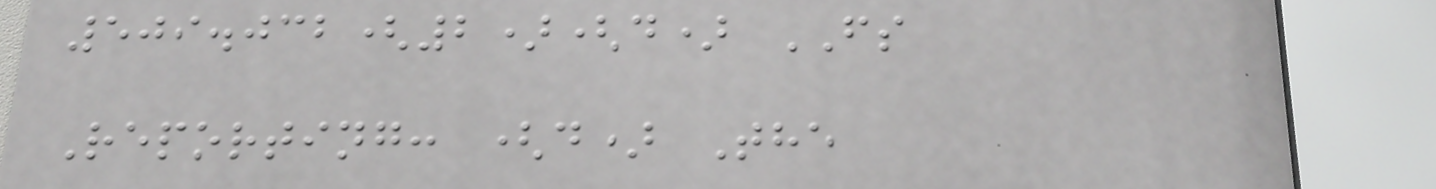509.032(2)(d) FS
Reporting: (d) The
